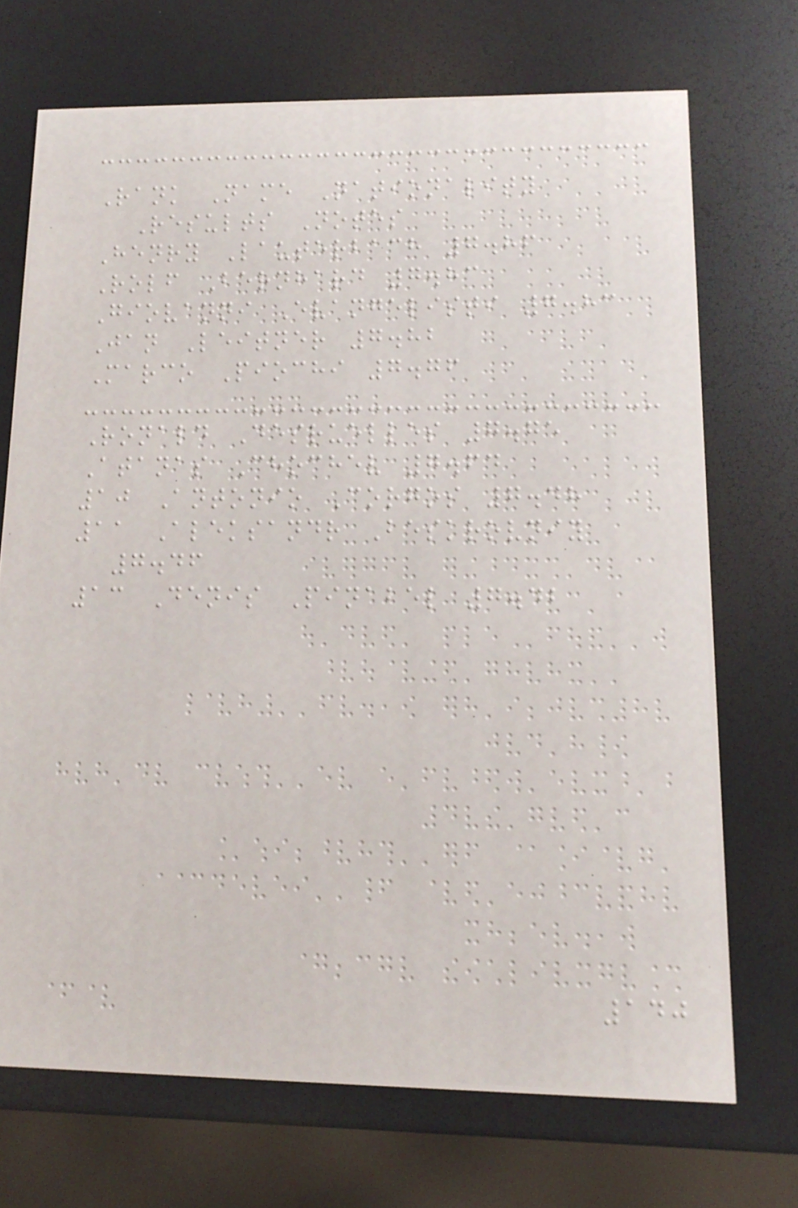Rank Name Nationality
Results Notes
Henry Lauterbach 7.86
Rolf Bernhard 7.83
Giovanni Evangelisti 7.83
Jan Leitner 7.82
Marco Piochi 7.76
Ronald Desruelles 7.75
Atanas Chochev 7.64
10 Antonio Corgos 7.48
11 Aleksandr Beskrovniy
7.46
13 Denis Pinabel 7.42
140
